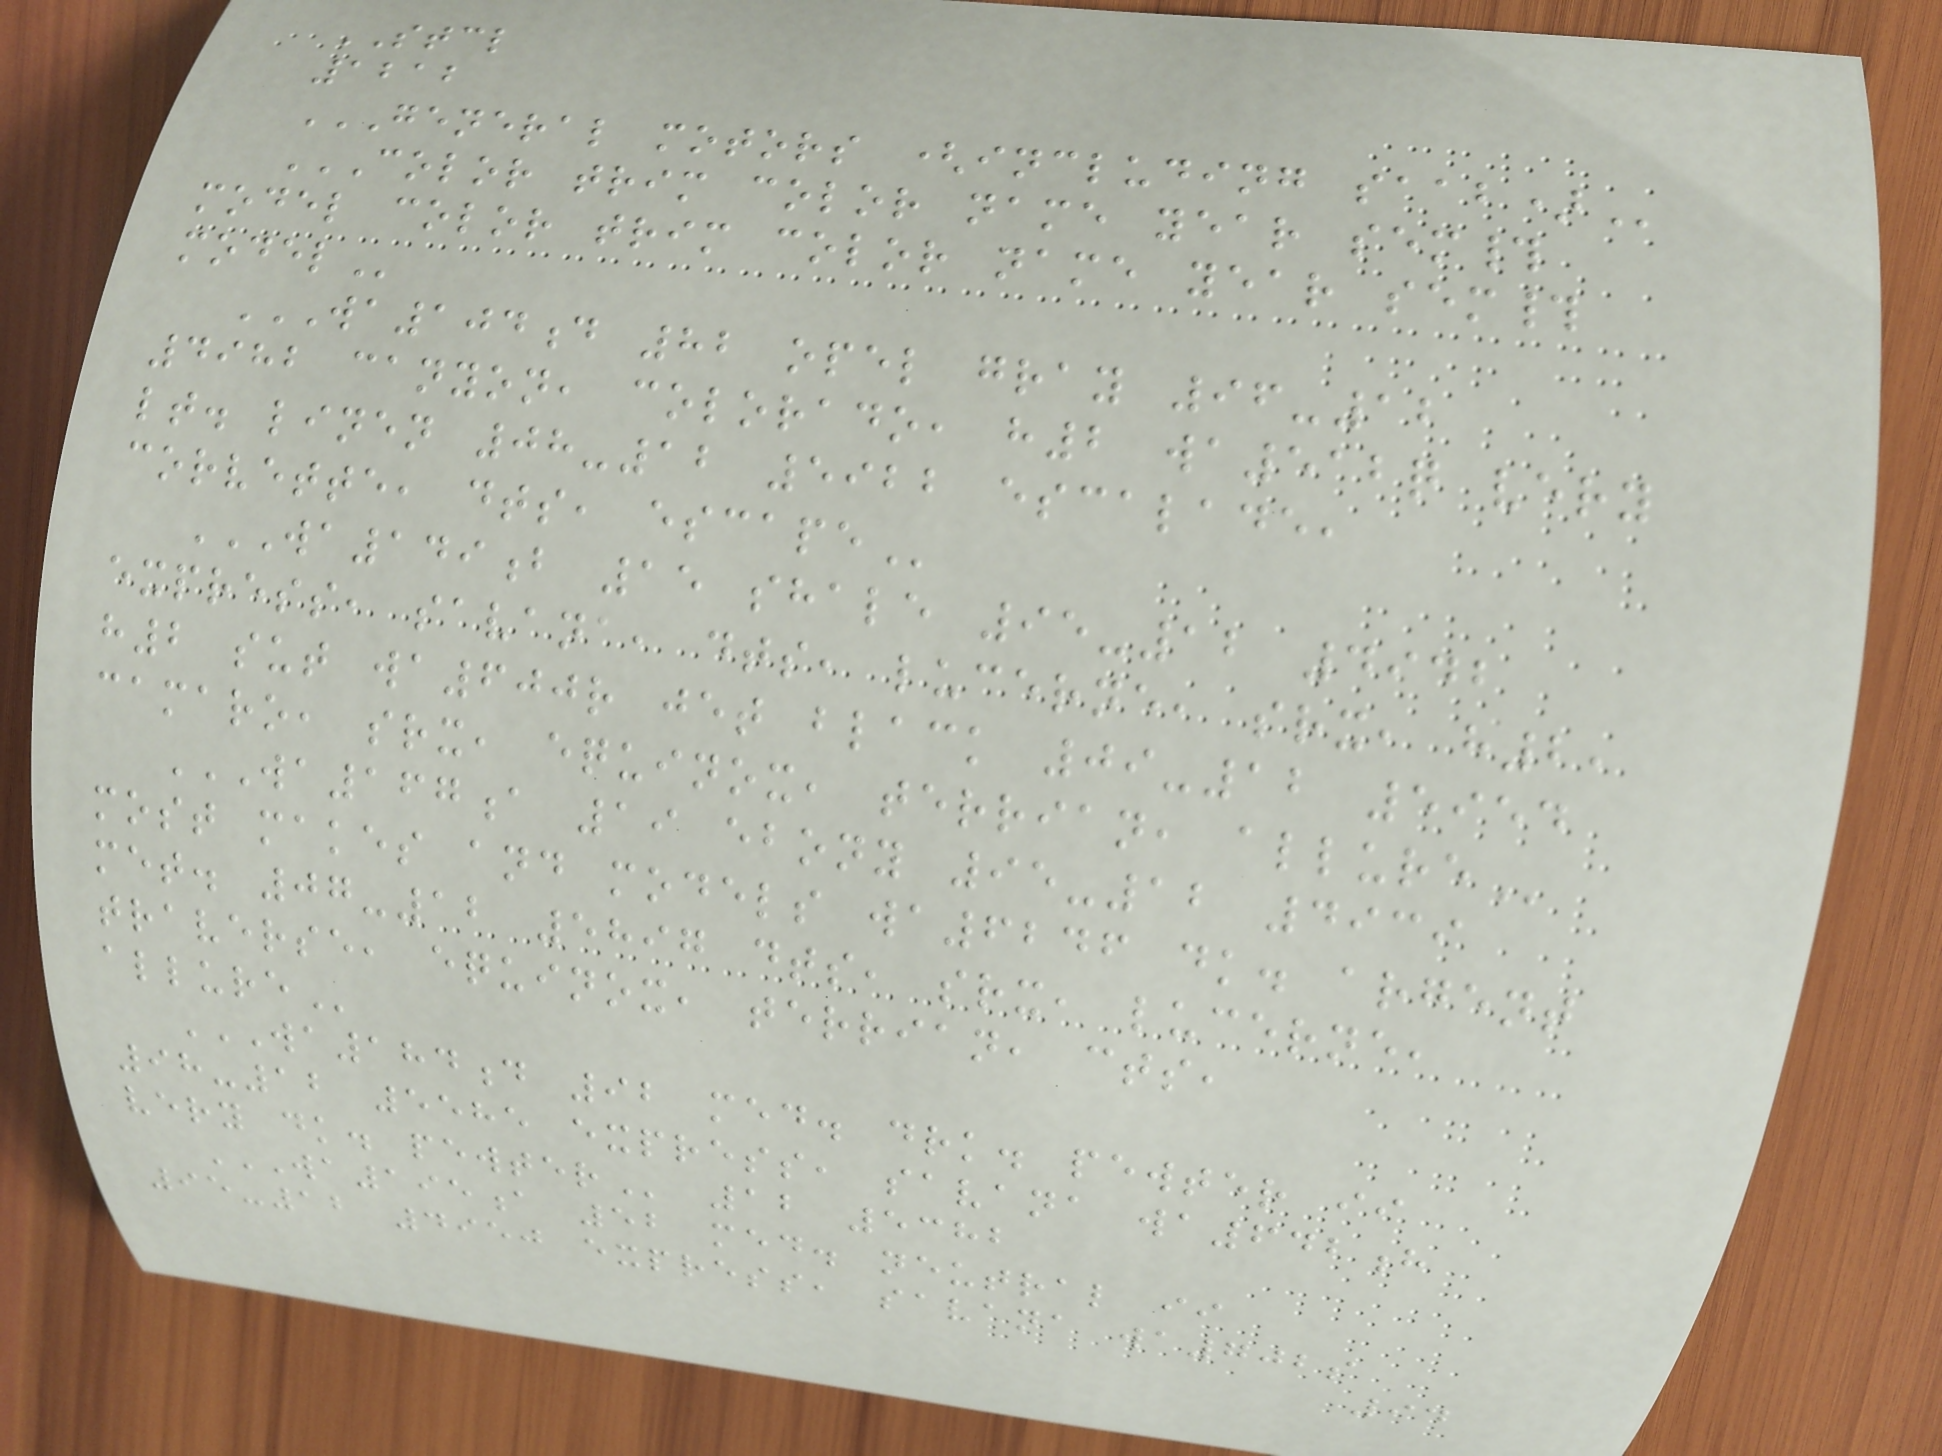STCL
1212
GENERAL MOTORS (INCLUDING SAAB)
COLOR TRIM COLOR NAME YEAR SEM#
MODEL COLOR TRIM COLOR NAME YEAR SEM#
MODEL
WA104D 82 OPEL GRAY 96-12
4982 CANYON, COLORADO, H2 WA512Q VERY
LT. LINEN 08-12 5922 ESCALADE,
CORVETTE, DTS, ESCAPE
WA149B 15 SHALE 95-12 4942
EXPRESS, SAVANA, DTS, LUCERNE, SRX, H2,
H2 SUT WA600R JET BLACK 09-12 5954
CAMARO, SRX, EQUINOX, TERRIAN, ALLURE
WA167A 19 EBONY 95-12 4939
MOST MAKES AND MODELS WA6246 DK. ARGENT
MET. 07-12 5897 DTS, SRX, LUCERNE,
TRAVERSE, EQUINOX, TERRIAN, CTS,
ALLURE
WA184D 92 MED. DRK. PEWTER II
98-12 5585 EXPRESS, SAVANA WA642H
VERY DK. PEWTER 12 5382
WA195A 52 MED. NEUTRAL II
95-12 4950 EXPRESS, SAVANA WA702S
94
